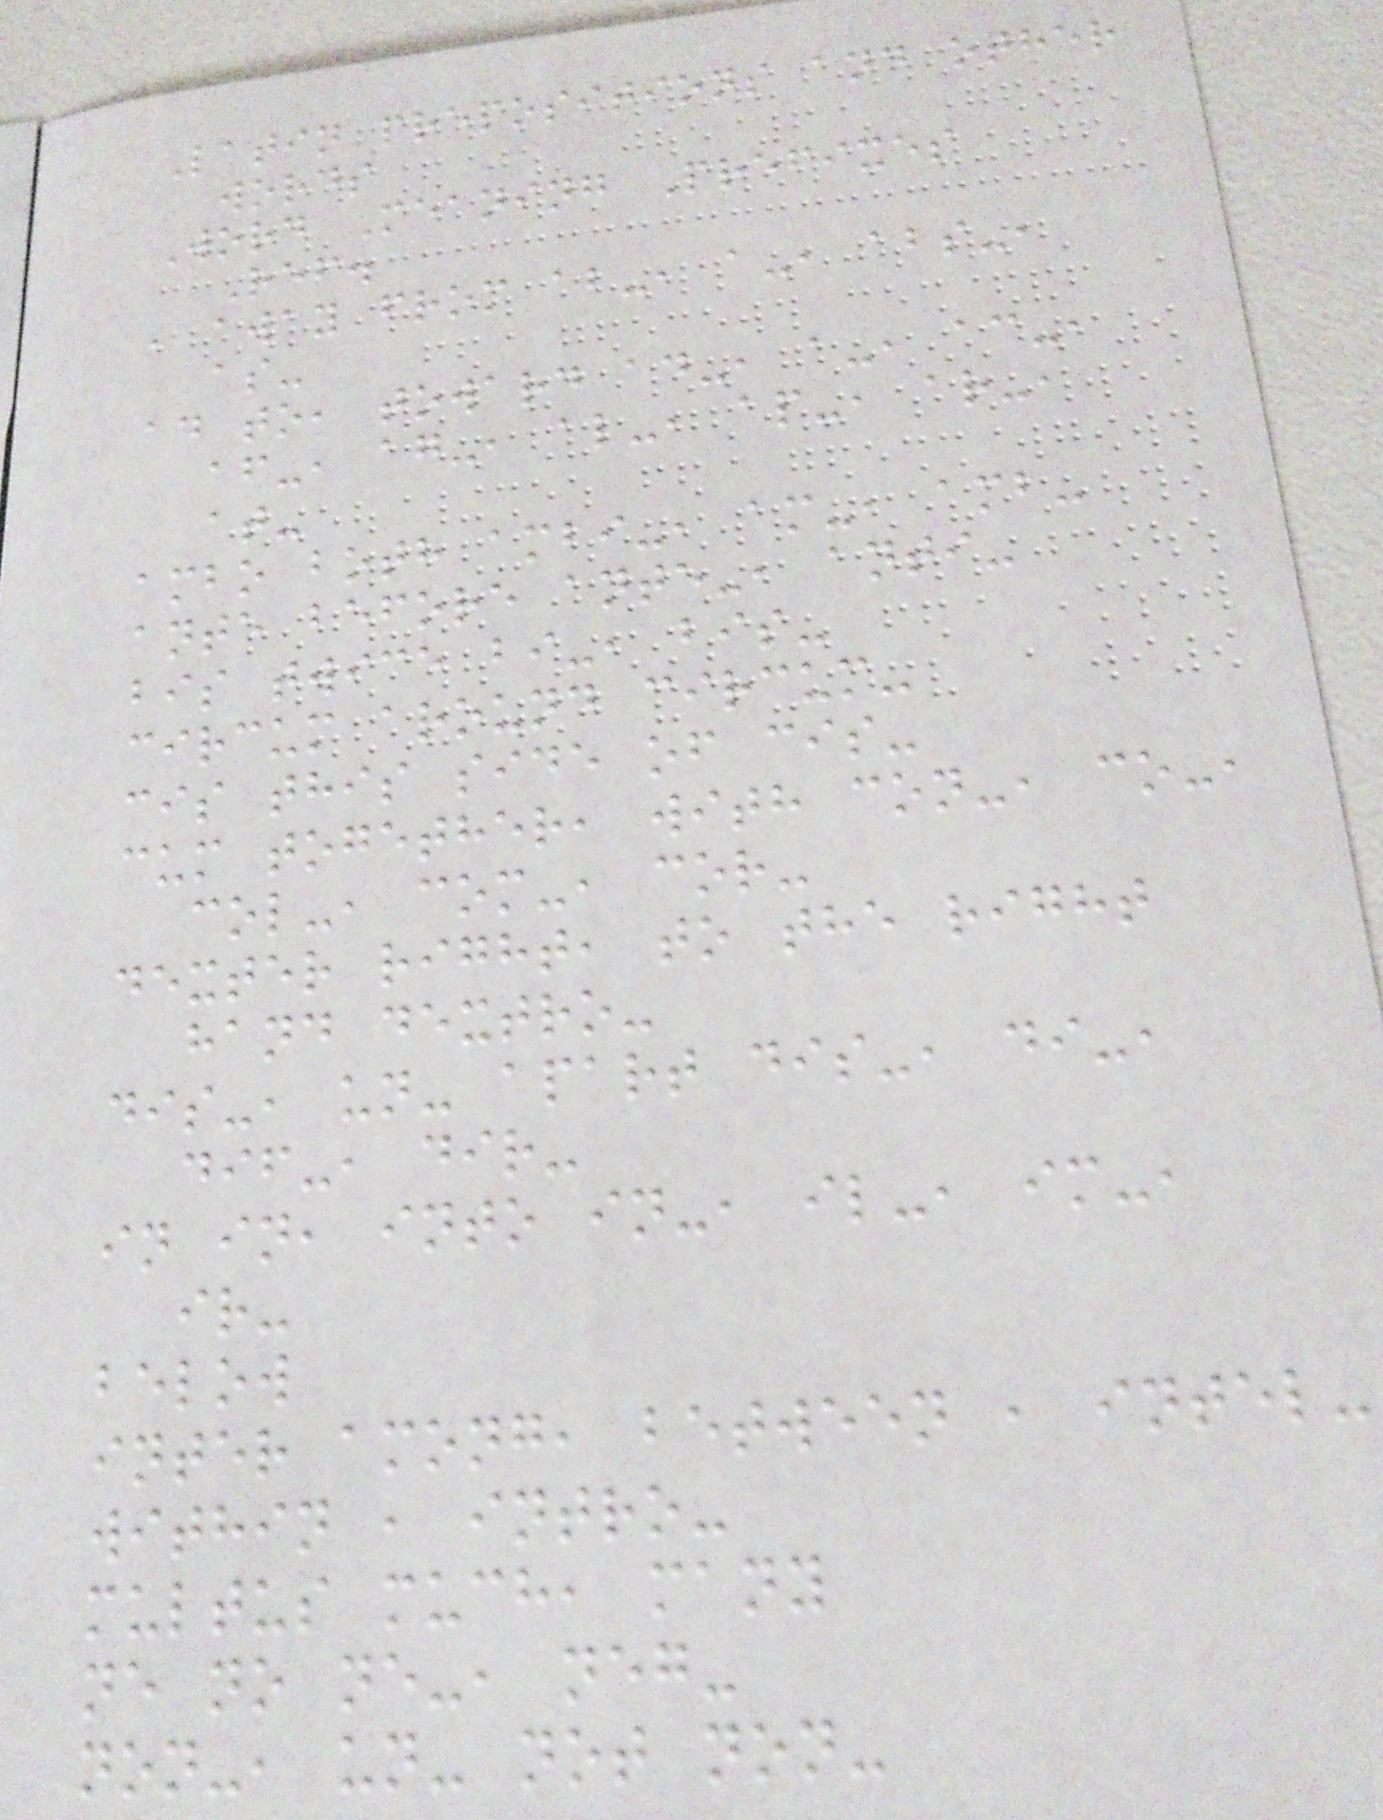Latin prepositions and other
words
Word Meaning Prefixes
Ref.
, away from ab-, a-, abs-,
as-
ad to, toward ad-, a-, ac-,
af-, ag-, al-, ap-, ar-,
at-
ambo both ambi-, am-, amb-
ante before ante-, anti-
bis twice bi-, bis-
circum around circum-
cis this side of cis-
cum together, with con-, co-,
col-, com-, cor-
dexter right, to the right
hand dextro-
dis-, un- apart dis-, di-,
dif-, dir-
in in, into in-, il-, im-,
ir-
below
inter among, between , intel-
within , intro-
multus much, many
ne no ne-, neg-
non-, un- not non-
